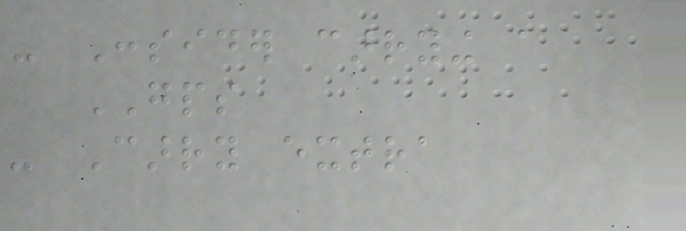- Consider carrying a
GPS
- Carry extra
